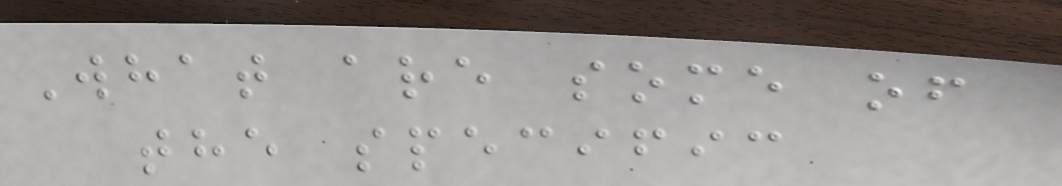What are some of
the specific
